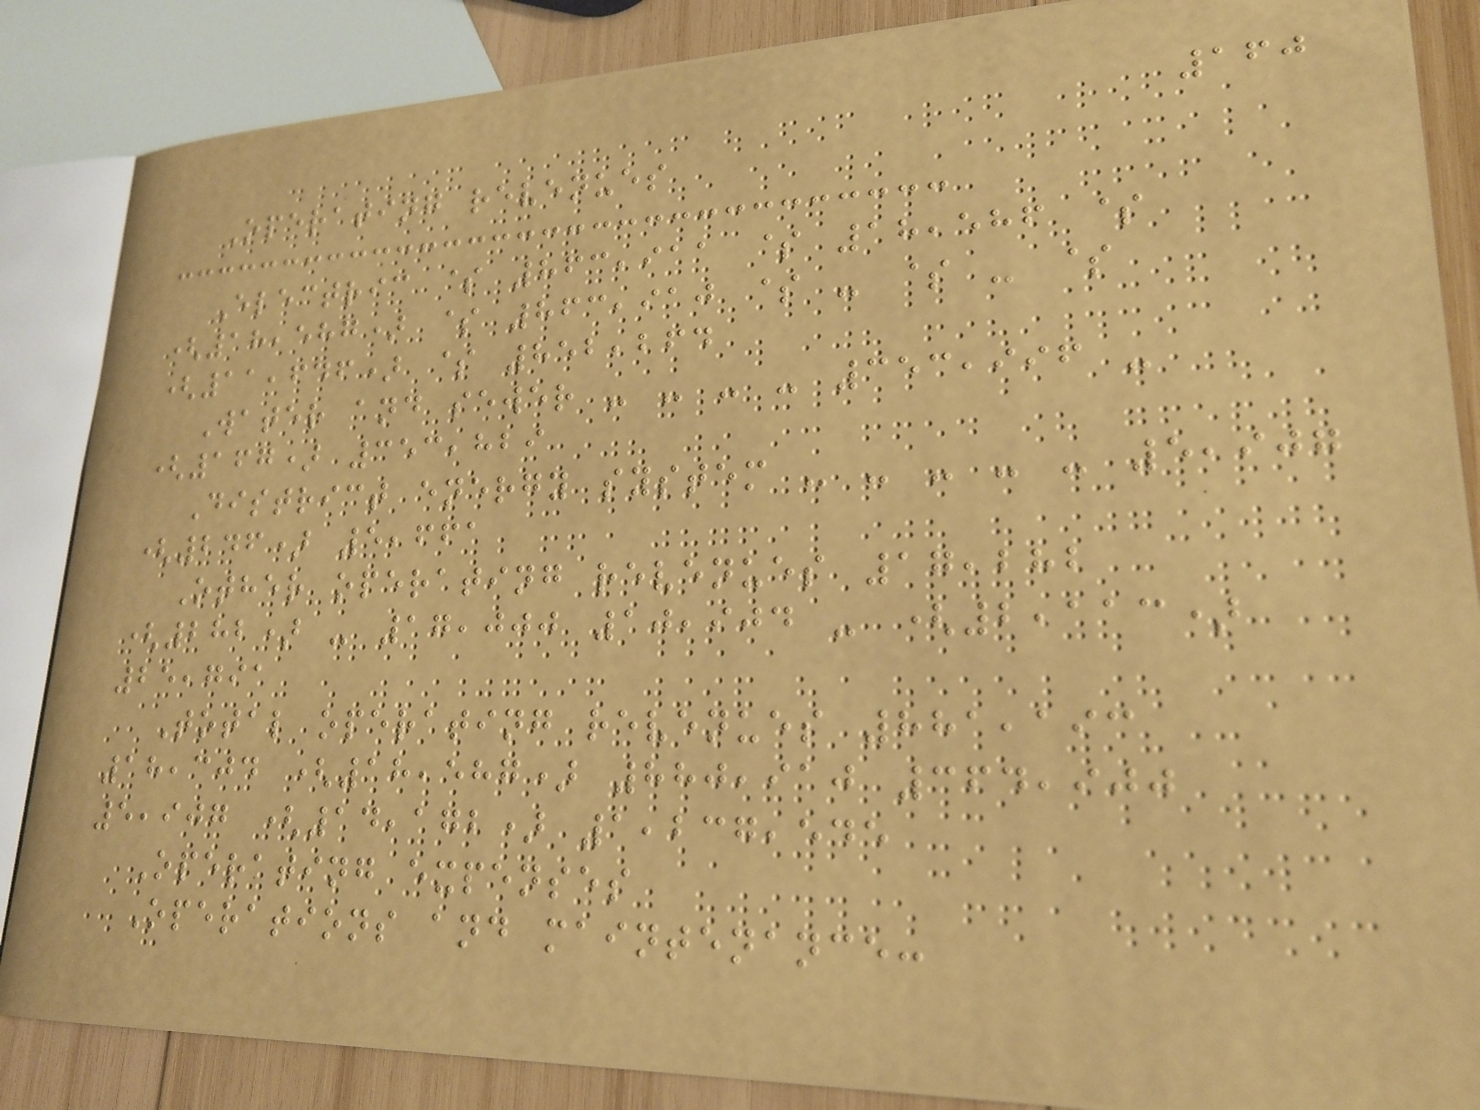160
Operating revenues
Electric $ 863,911 $ 18,586 $
(18,587) $ 863,910 $ - $ - $
(11,646) $ 852,264
Water and sewer - - - - 353,996 -
(167) 353,829
District energy system - - - - - 5,907
(246) 5,661
Other operating revenues 17,282
(282) - 17,000 10,904 - (2,113)
25,791
Total operating revenues 881,193
18,304 (18,587) 880,910 364,900
5,907 (14,172) 1,237,545
Operating expenses
Operations and maintenance:
